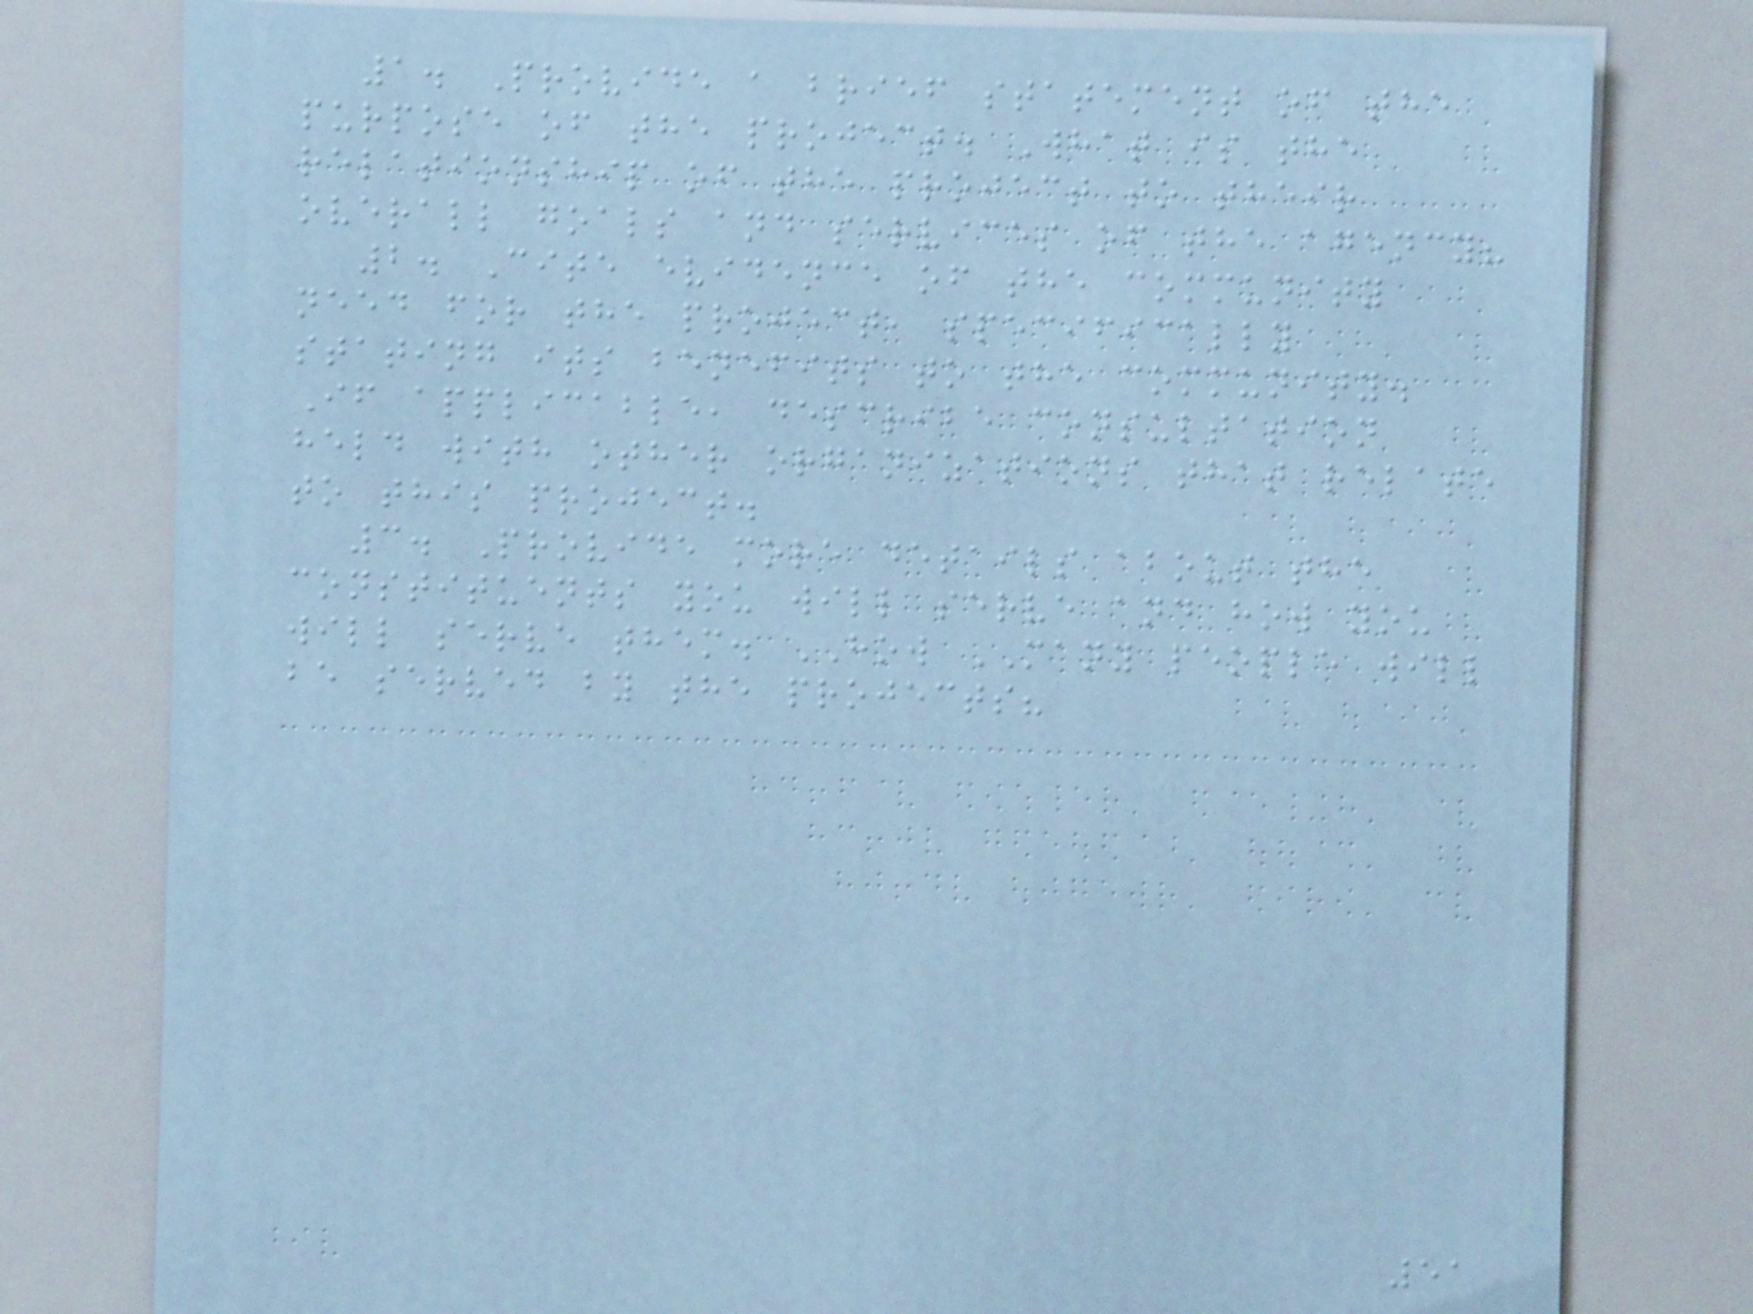1. Provide a brief statement of the
purpose of the project. What is the
relationship of the project to their
overall goals and services of the agency?
2. Cite evidence of the community
need for the project, specifically
stating its benefits to the community.
If applicable, describe consultation
held with other organizations that relate
to this project.
3. Provide more details about the
constituents you will serve and how you
will serve them. HOW MANY people will
be served by the projects?
51
